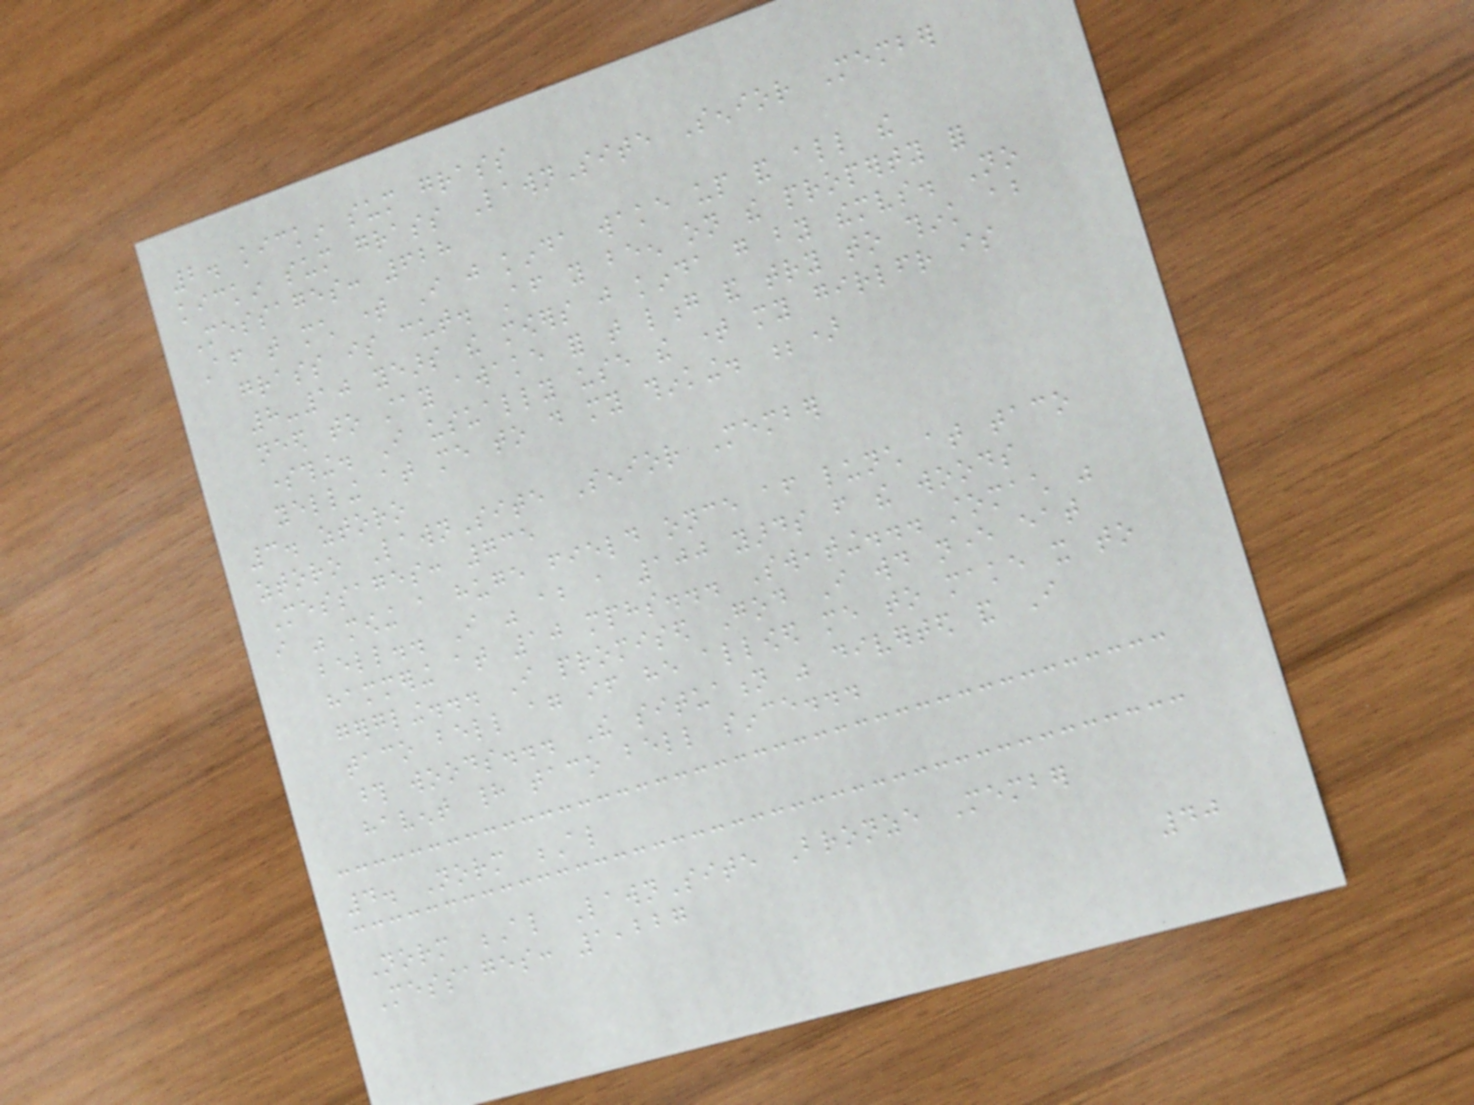2. kickin sum grass
kickin sum grass LawnSite Senior Member
Messages: 628
After that much time I just kinda wake up and all the
grass is cut. After you been on the property for
8-10 years the mowers just kinda go by themselves. No
need to stay awake for that long and try to think about
something. I usually use the time my girlfriend is
yelling at me to do my thinking. ;)
3. ztoro
ztoro LawnSite Senior Member
Messages: 735
i was mowing a huge field once after lunch at taco
bell.. I was about a 100 yards from the woods
hammering at 10 mphs... Sweating... stomach was
gergling... I promised God I would never eat
taco bell again if he allowed me to make it to
those woods... The situation was diverted and I
havent had taco bell since...
4. Norm Al
Norm Al LawnSite Bronze Member
Messages: 1,227
40
